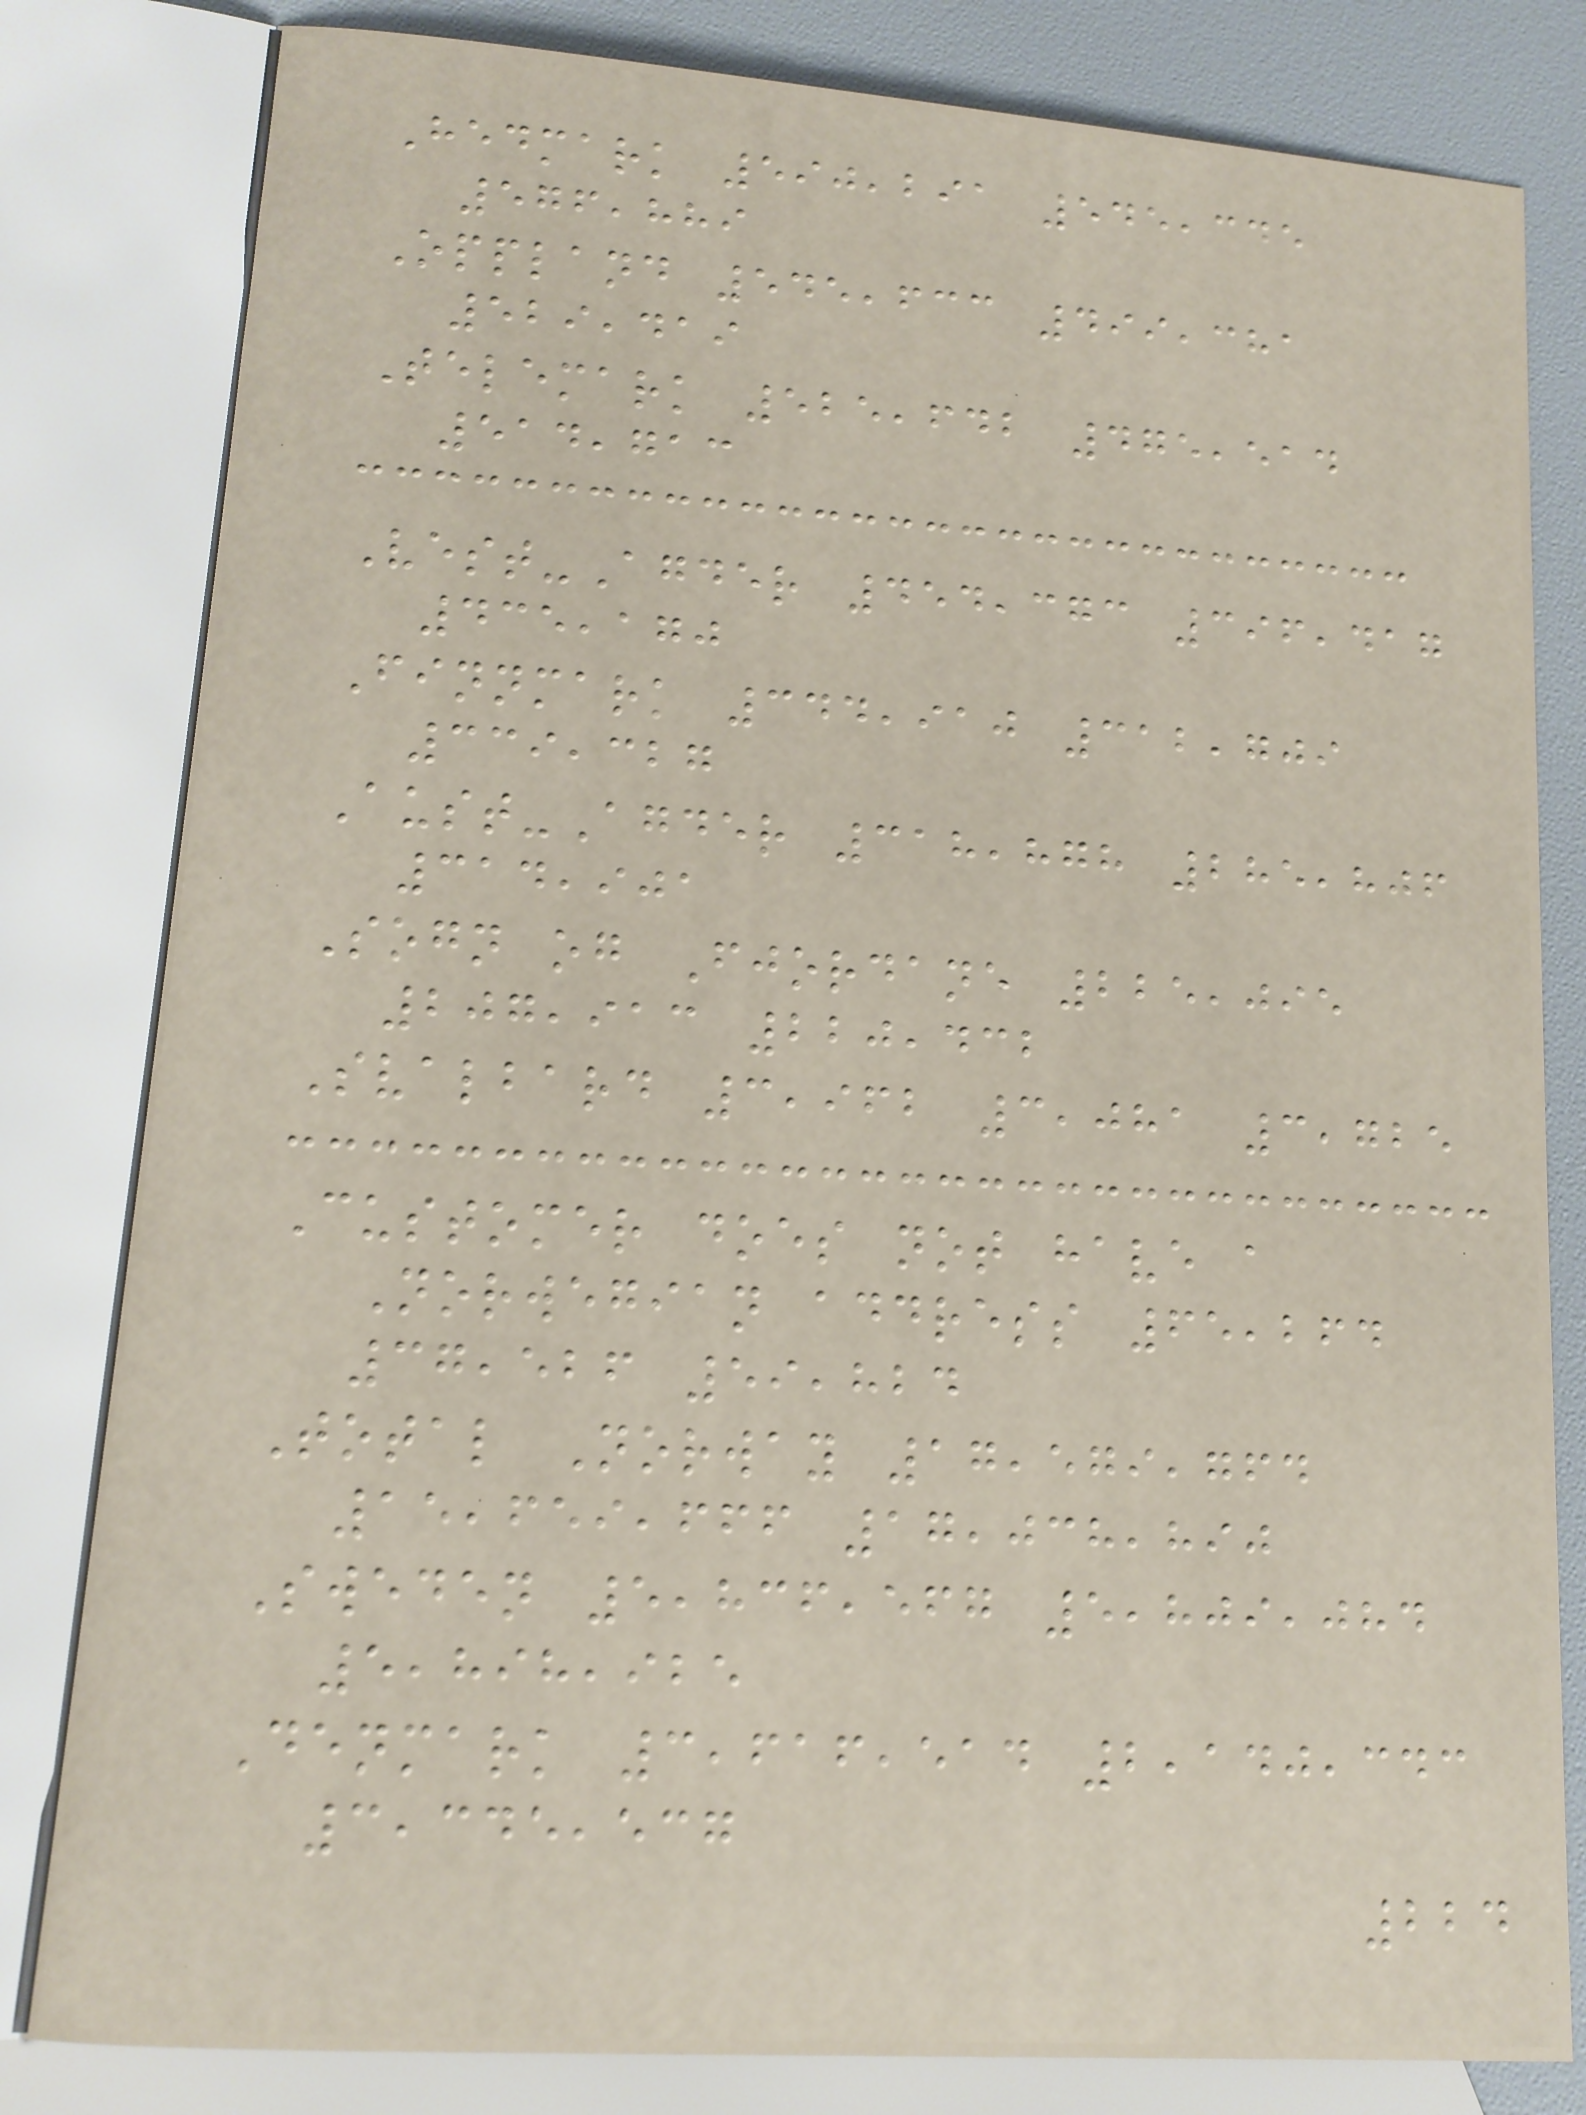Hedmark 590,291 545,345
576,889
Oppland 545,633 499,381
529,419
Telemark 525,642 475,514
514,713
Vest-Agder 454,373 396,417
435,170
Finnmark 344,910 312,709
339,327
Aust-Agder 318,878 285,806
314,901
Sogn og Fjordane 225,095
207,913 220,432
Svalbard 3,962 3,081 3,725
Customer does not have a
Norwegian address 65,264
37,526 59,824
Total Norway 17,579,764
15,659,666 17,038,890
Sweden 5,836,567 5,809,084
5,898,925
Denmark 3,616,514 2,140,343
3,345,537
224
